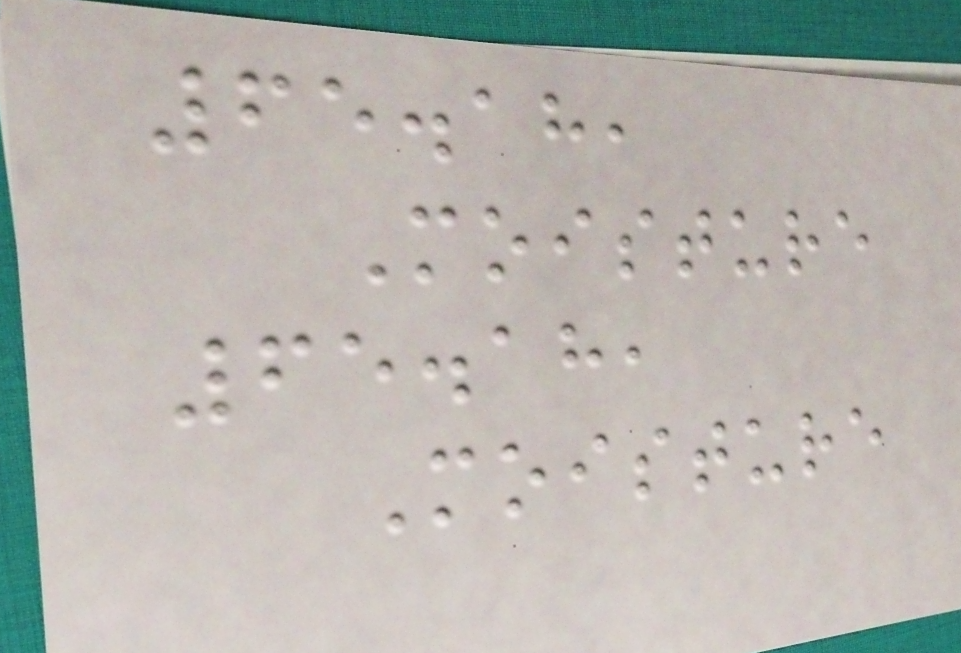65.18,
Moisture
65.18,
Moisture
